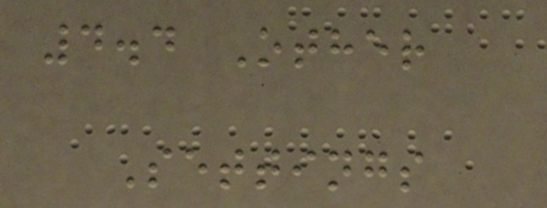4.4 Other
Settings
